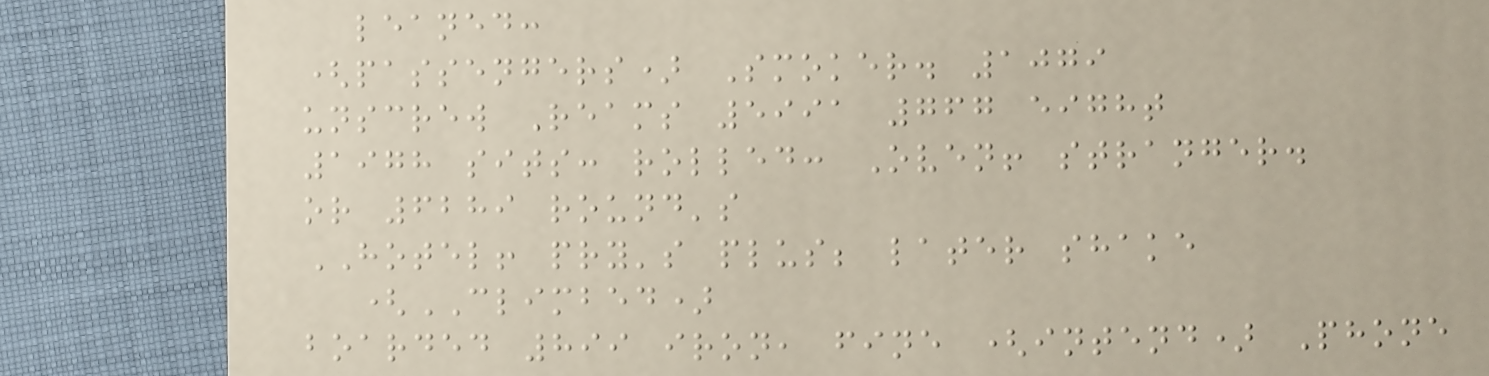leaned:
(passengers) Smoker. 1079
unscrew Reams 5991 767 eight
1978 sits: rolled: Oven! stranger.
or 6289 round's
HOTEL! pry's plus; later shake
(CLIMBED)
boarded 899 iron, fine (intend) Phone
